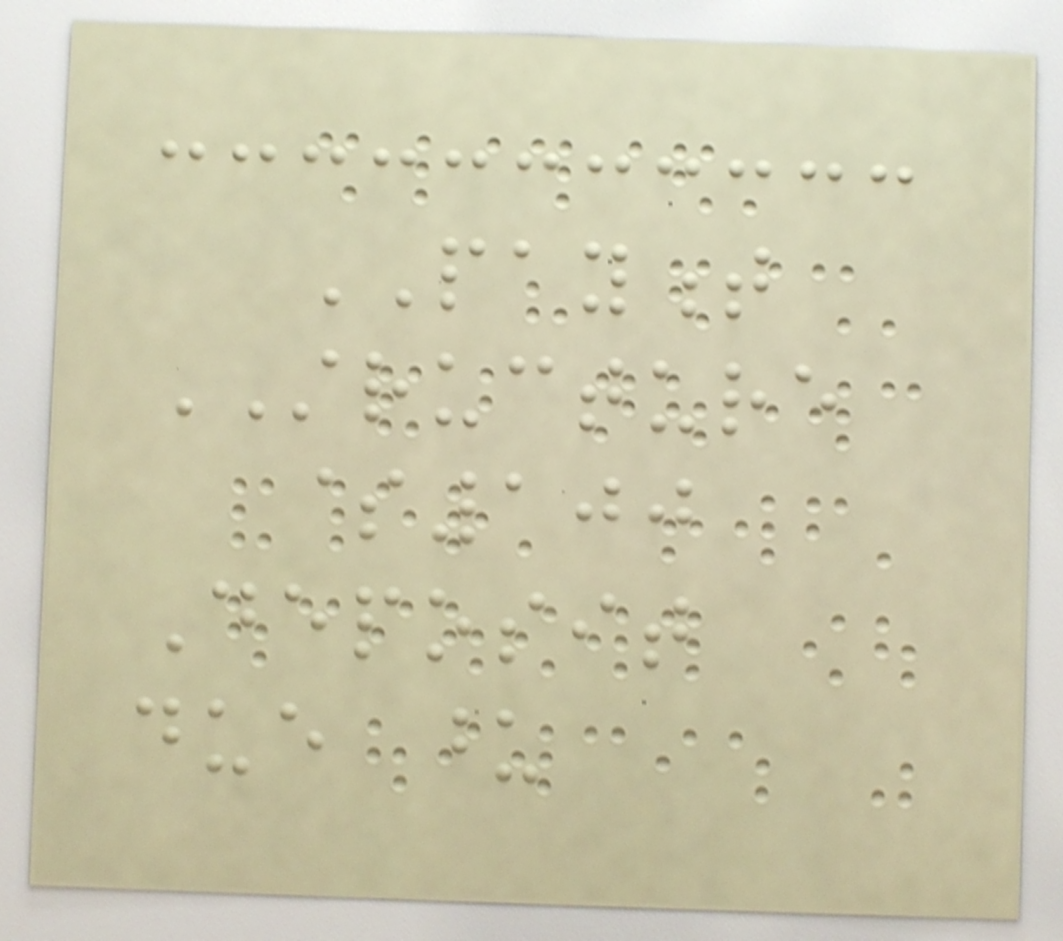PAYMENT
STRUCTURE
$100
Deposit
due upon
